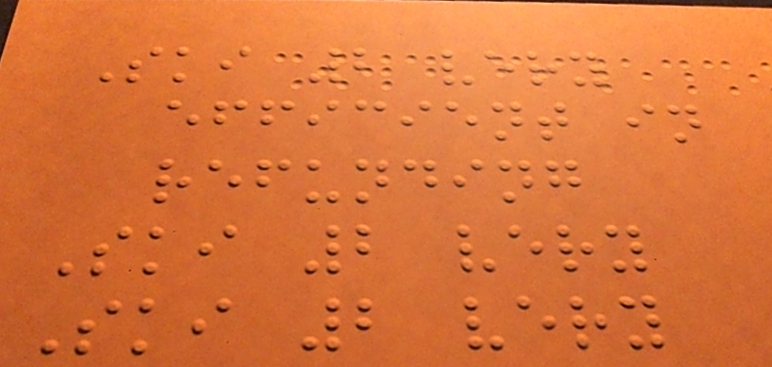Ski 2 very
efficient in
refunding
Ski 2 very
Ski 2 very
